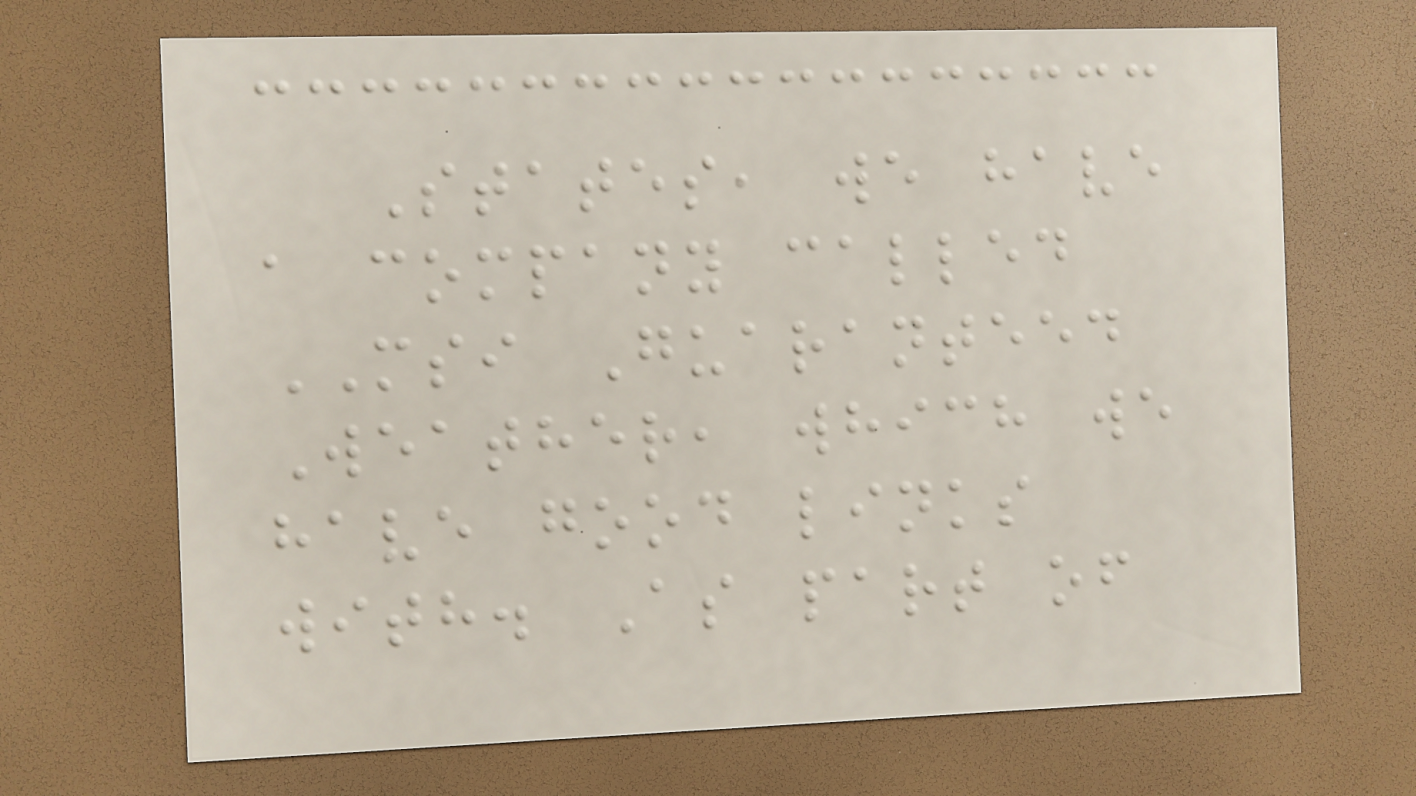States, we have
a company called
MSI Guaranteed
Weather, which we
have good links
with. As part of
